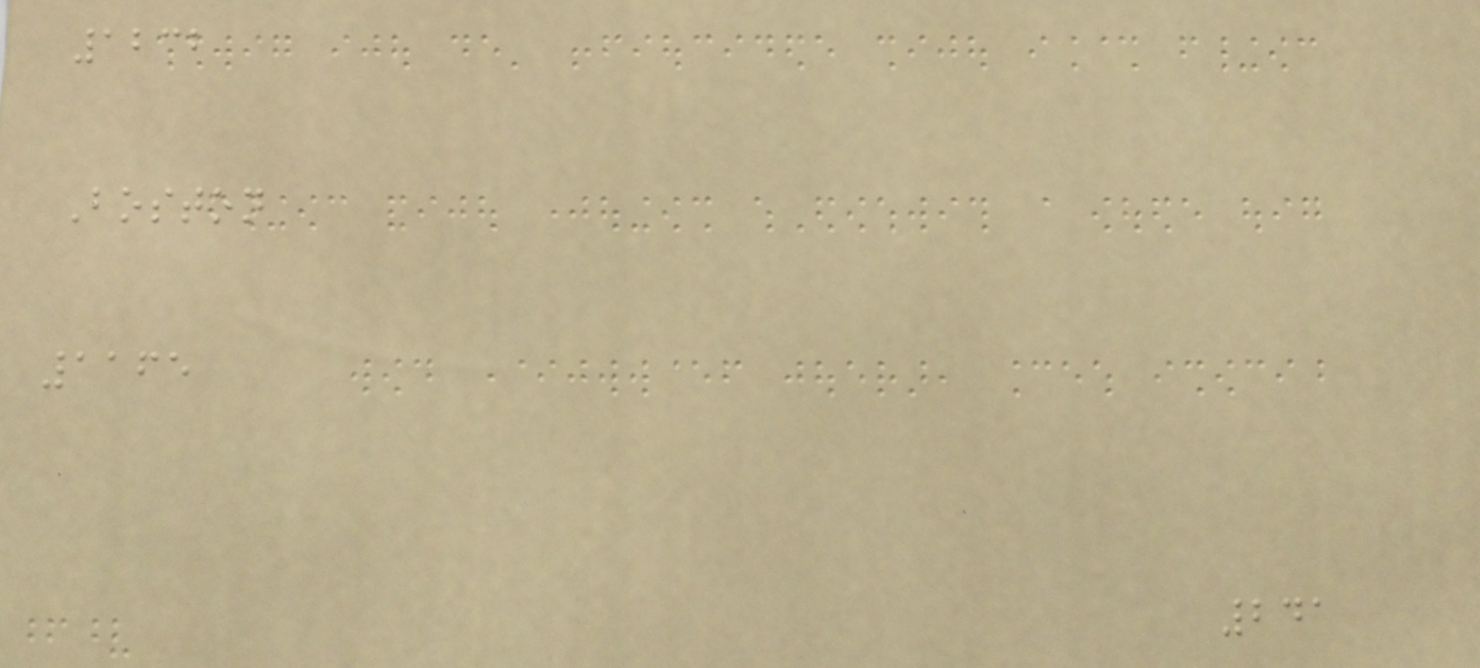1232
Boston
1165
241
